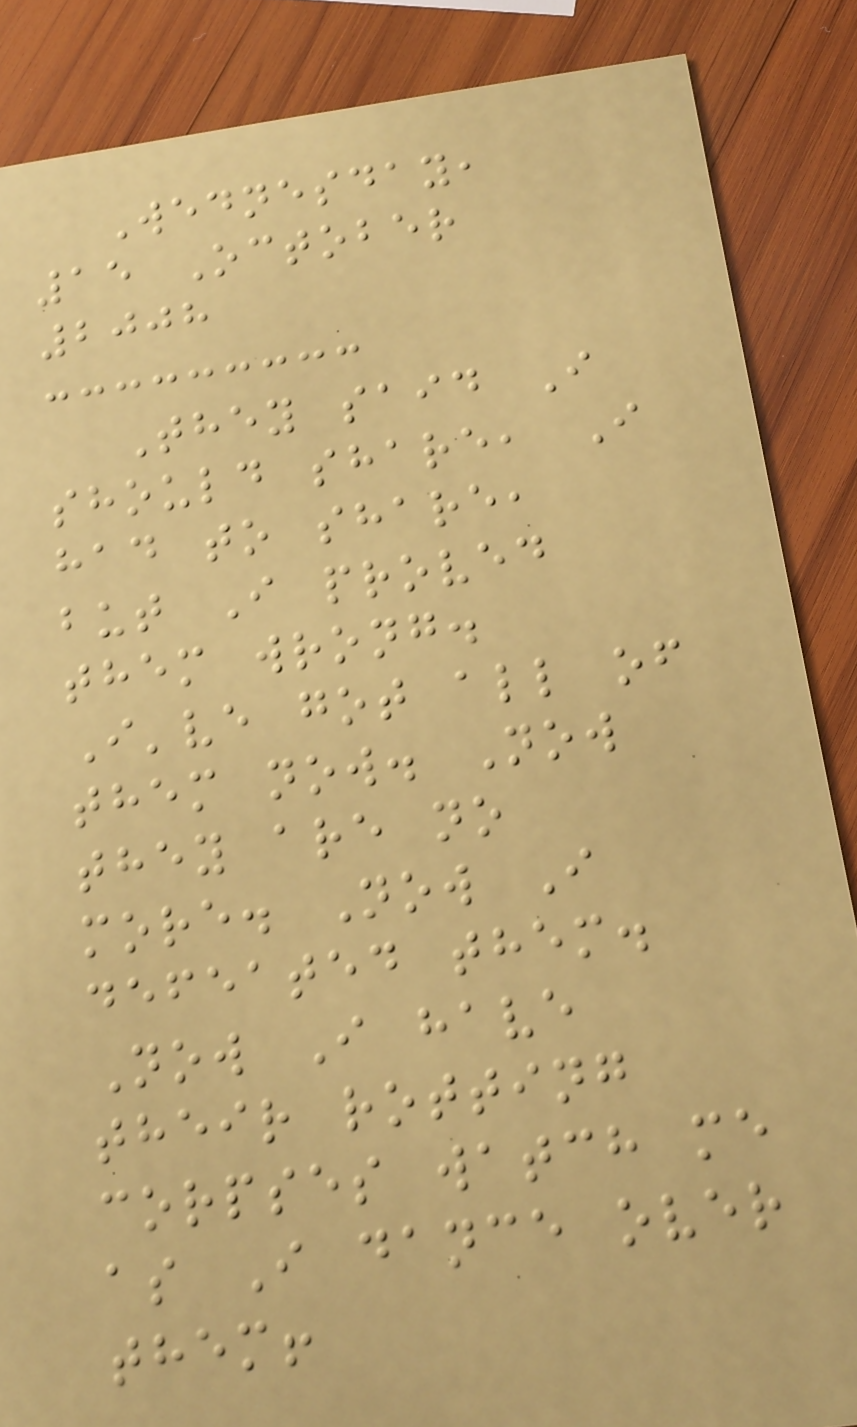Wednesday,
15 October
2008
They said I
should share, I
had to share,
but I proved
them wrong.
I've got all of
them now. Now
they are no
more. Now I
defeated them.
Now I have
their rotting
corpses watch me
as I dance over
them!
